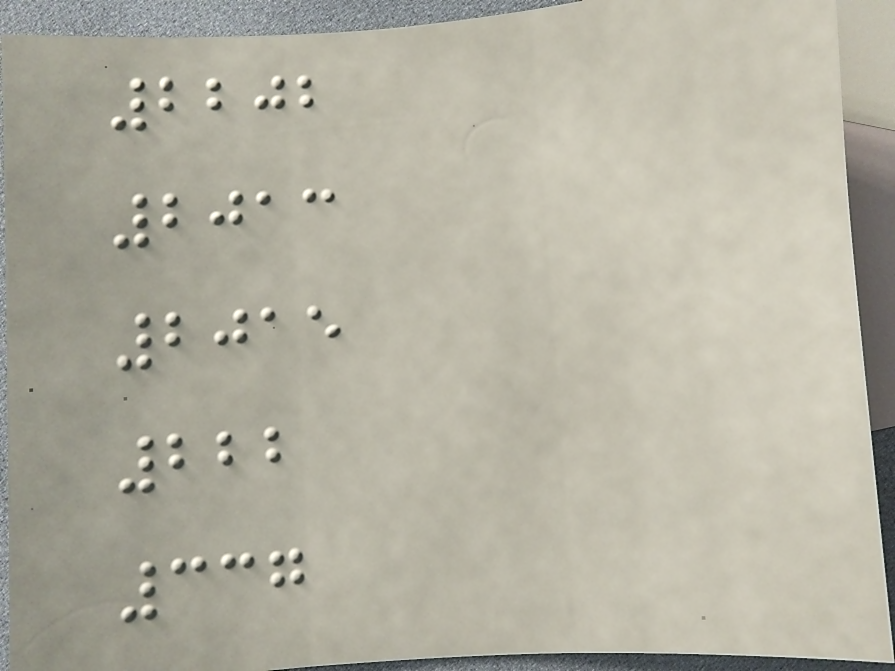2202
2013
2015
222
337
